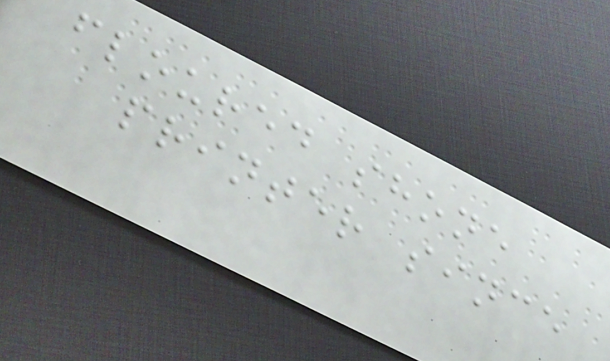floured shone
printer since
